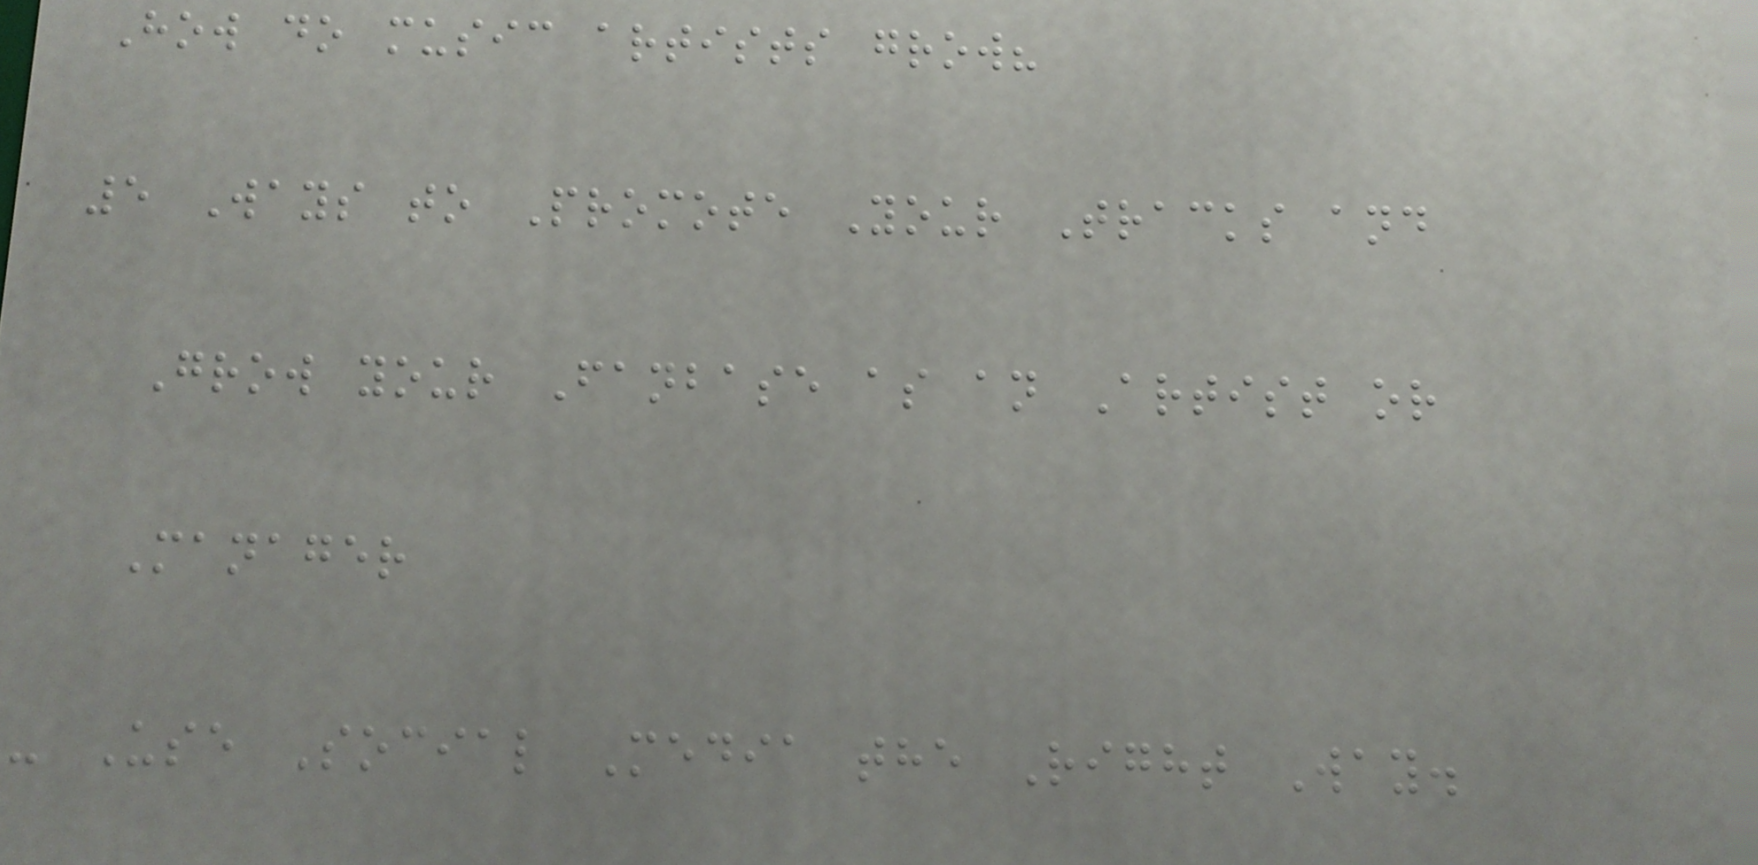How do music artists grow?
5 Ways to Promote Your Tracks and
Grow your Fanbase as an Artist or
Manager
- Use Social Media the Right Way.
